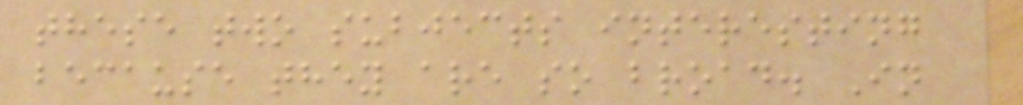these two subjects interesting
because they are so broad. In
